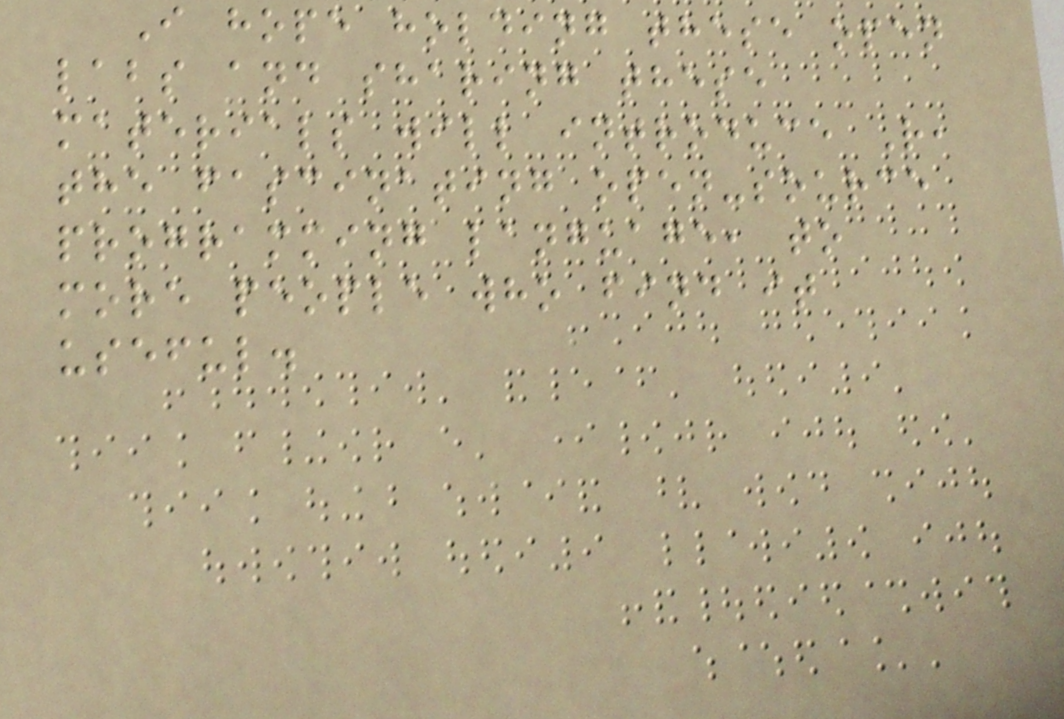I hope holding these open
labs and sharing these
materials will introduce R,
the fascinating open-source
programming language, to
more people who find it
useful.
